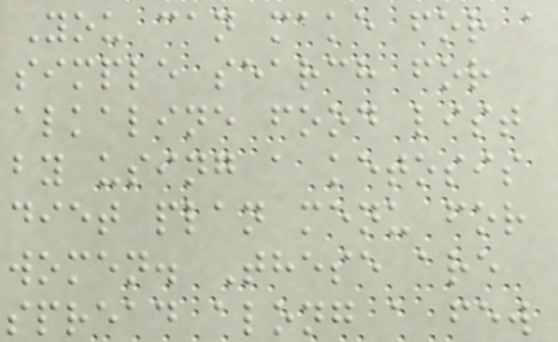You can make for a
simple search for
alkaline food list
by using a ketosis
diet plan menu for
women. These are
spread along a few
